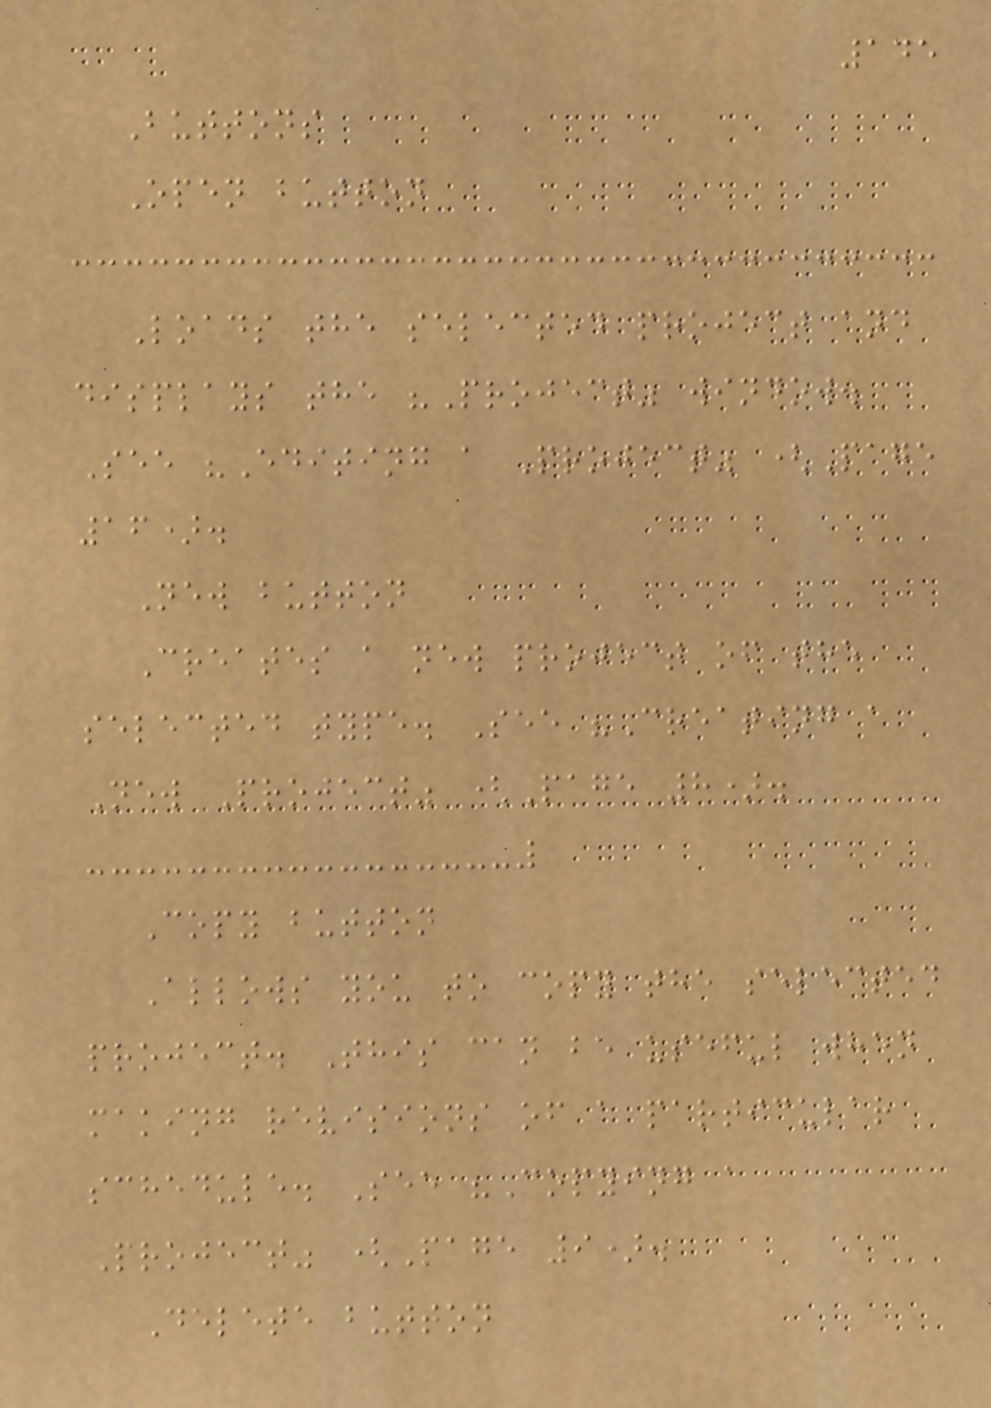145
Buttons
Open button
Loads the selected project and
displays the "Project" window.
See "Editing a Project" (Page
16).
New button
Creates a new project of the
selected type. See "Creating a
New Project" (Page 8).
Copy button
Allows you to copy the selected
project. This can be useful when
making revisions of a particular
schedule. See "Copying a
Project" (Page 9).
Delete button
